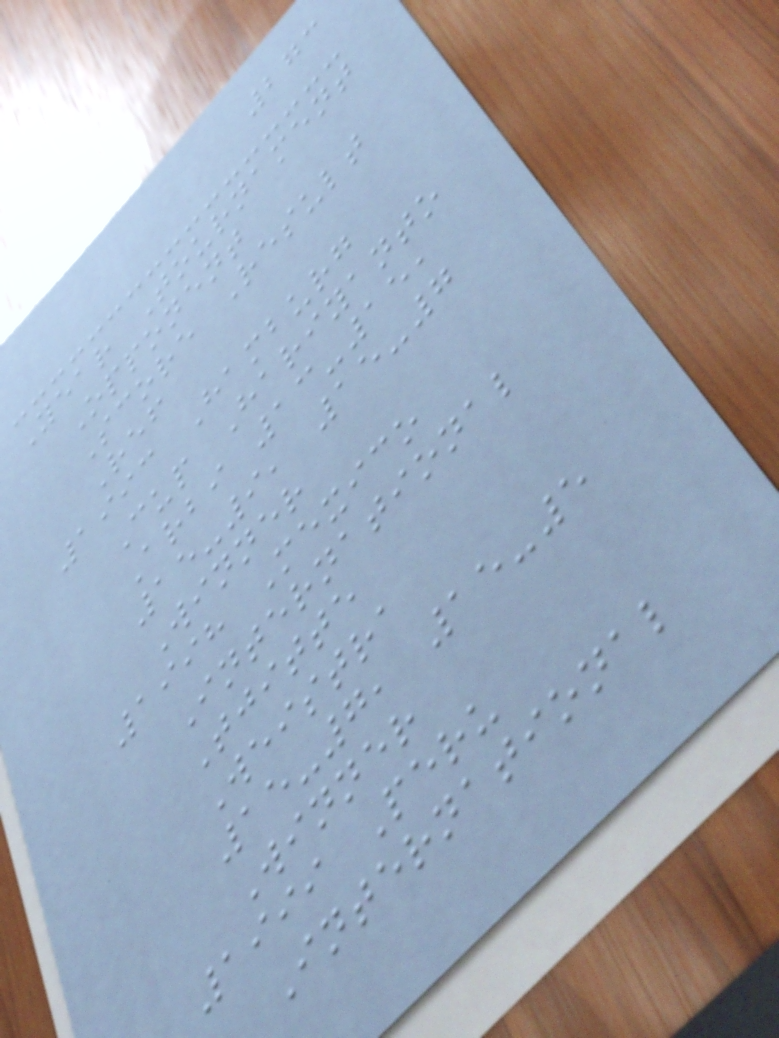273
Year Tournament
Opponent
Score Result
Ref
1993 Hamburg
Cup Hariyanto
Arbi 13-15,
15-9, 15-7
Winner
1998 Mexico
International
Tjitte
Weistra
15-7, 15-5
Winner
1999 Peru
International
